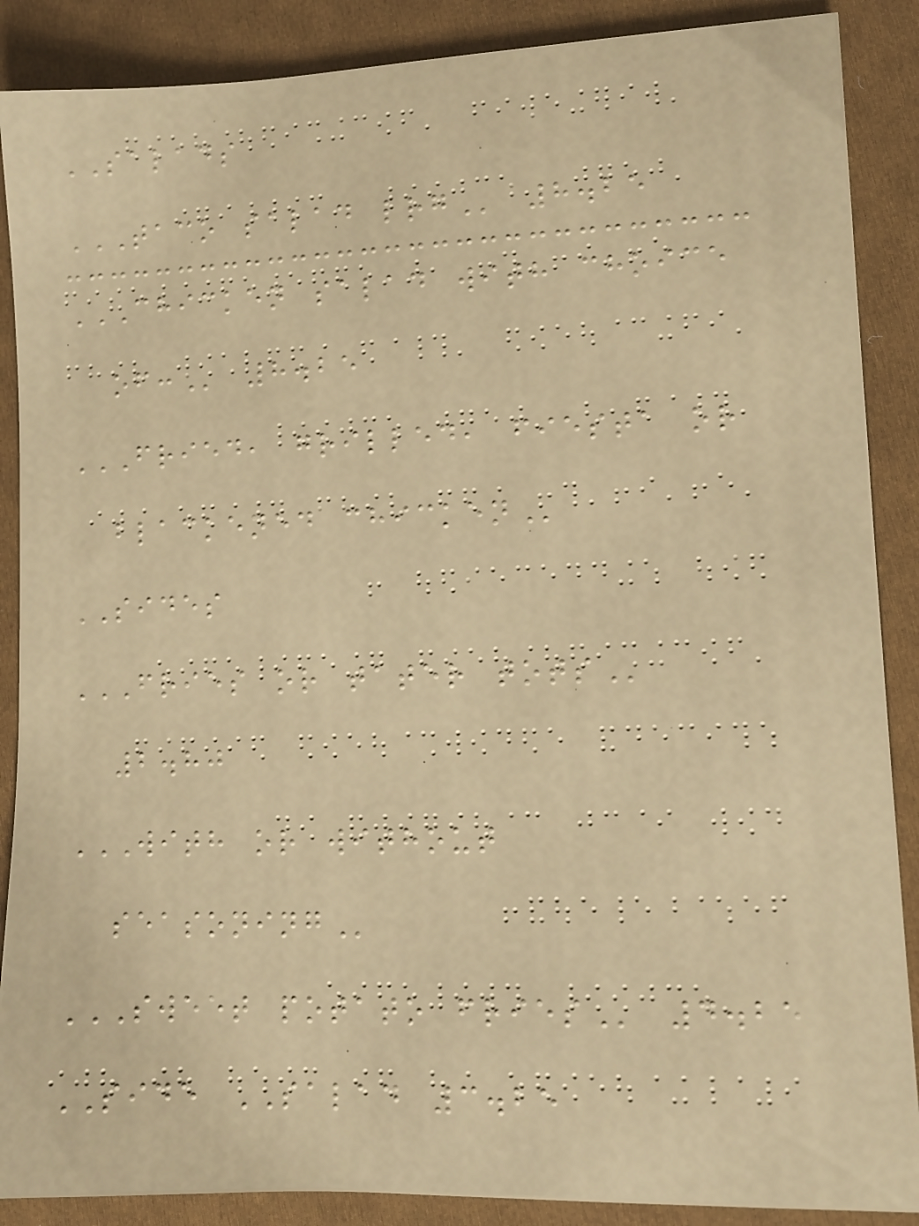SALADS
TACO SALAD LRG 8.25
CHICKEN SALAD WITH CHOICE
OF: 8.25
FRIED, GRILLED, FIESTA OR
BLACKENED CHICKEN
SIDES
FRIES OR TATER TOTS
2.80
WITH OR WITHOUT
SEASONING
SWEET POTATO FRIES 4.25
SIDE SALAD 3.25
